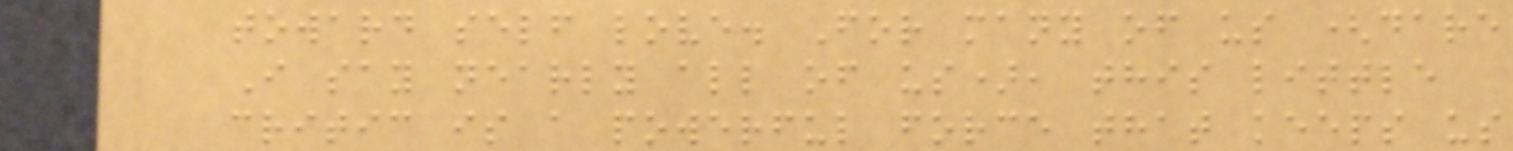toward self love. For many of us (dare
I say nearly all of us), this little
critic is a powerful force that keeps us
